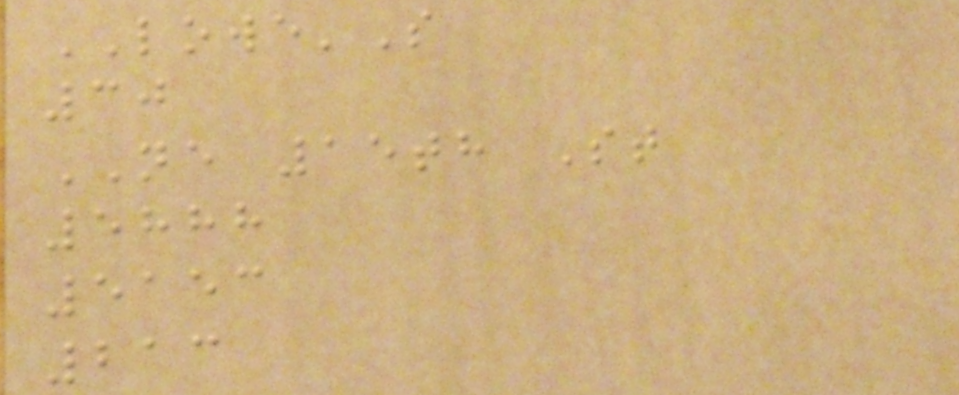LOWE'S
30
NE 15th St
5888
5153
213
